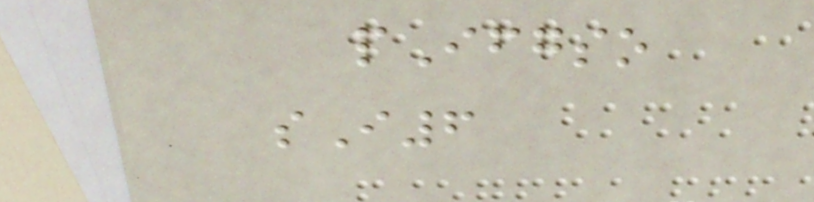pIfgso
sI6
